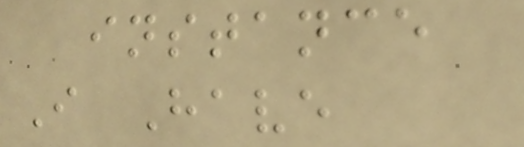instance
I Have
